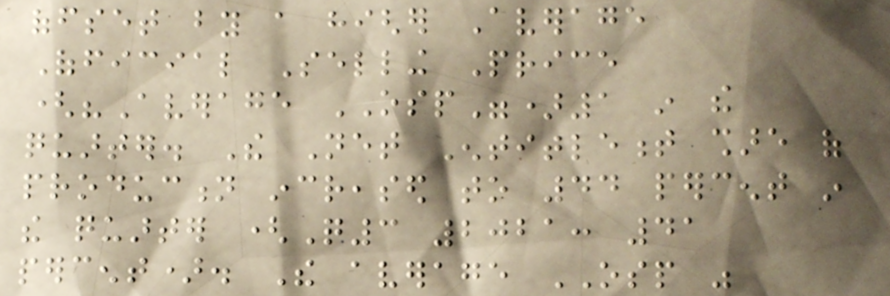offset by a higher Average
Official Selling Price
("Average OSP")1 in the
quarter. The Net Entitlement share of
production increased to 44 percent in
the quarter (Q3 2021: 41
percent). The average OSP was
